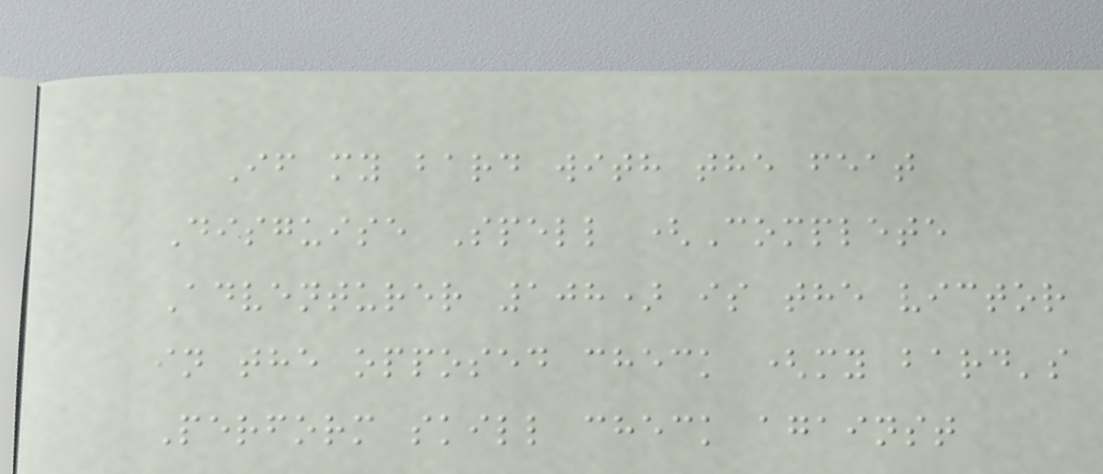If my bard with the feat
Disguise Spell (Complete
Adventurer 108) is the victor
in the opposed check (my bard's
Perform skill check against
